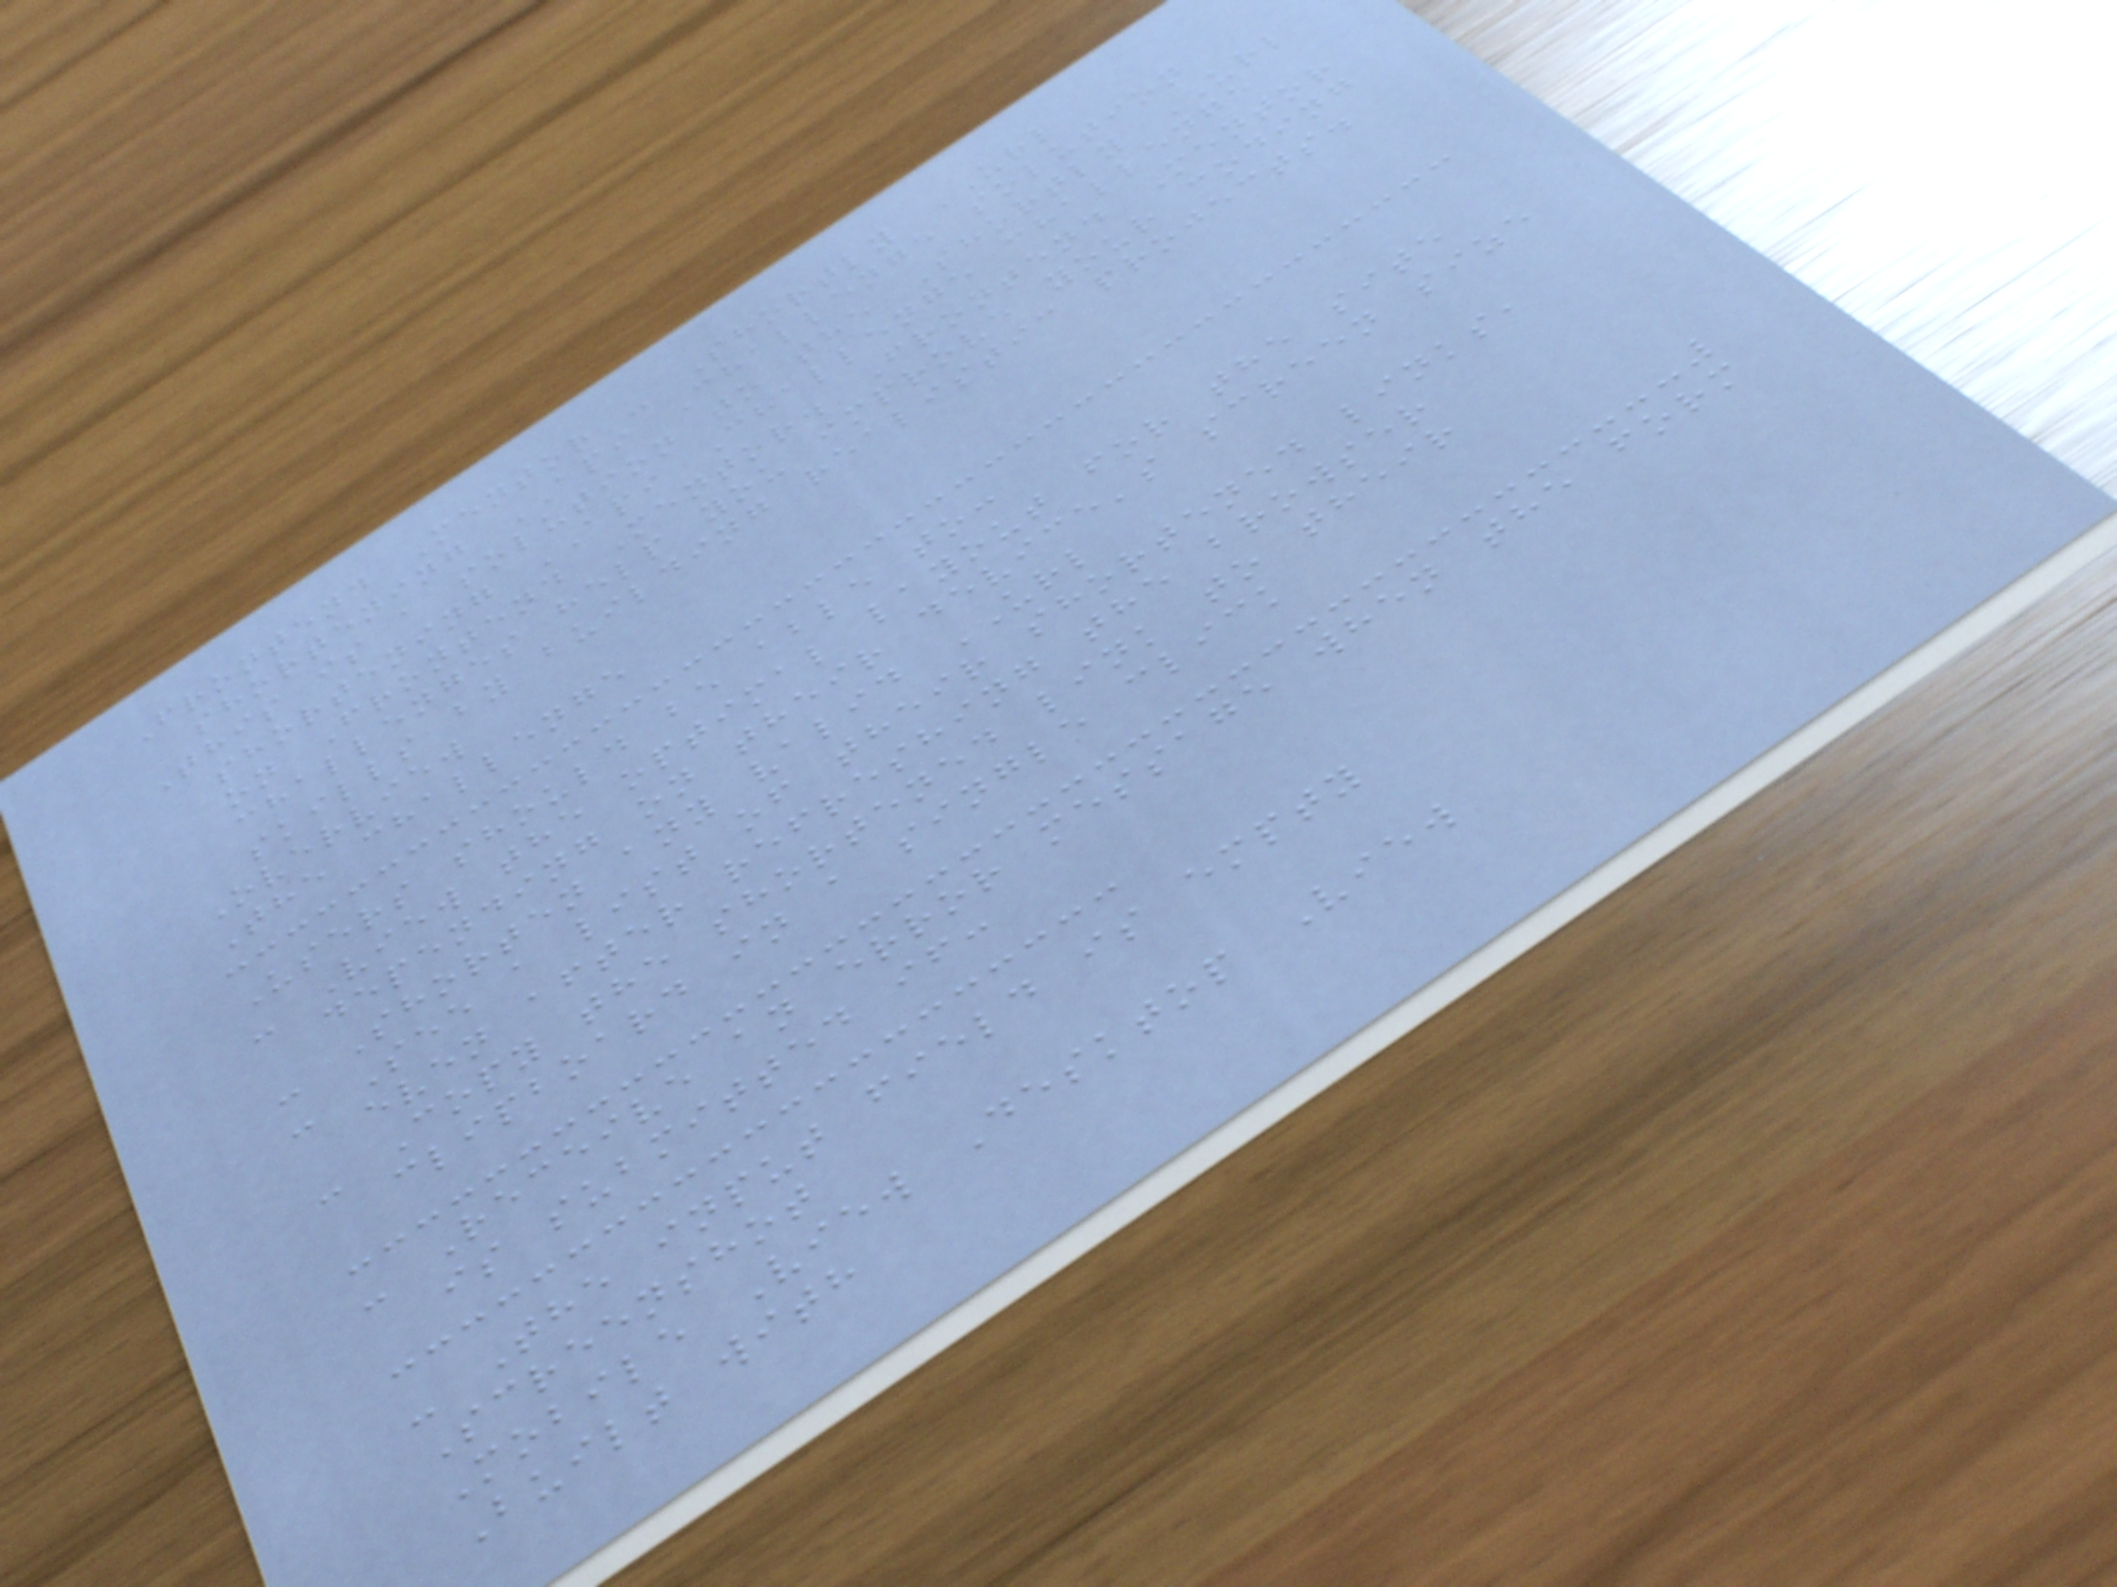Frontend Mentor - Shortly URL
shortening API Challenge solution
This is a solution to the Shortly URL
shortening API Challenge challenge
on Frontend Mentor. Frontend Mentor
challenges help you improve your coding
skills by building realistic projects.
Overview
The challenge
Users should be able to:
- View the optimal layout for the site
depending on their device's screen size
- Shorten any valid URL
- See a list of their shortened links,
even after refreshing the browser
- Copy the shortened link to their
clipboard in a single click
- Receive an error message when the form
is submitted if:
- The input field is empty
Screenshot
Mobile View Desktop View
Built with
